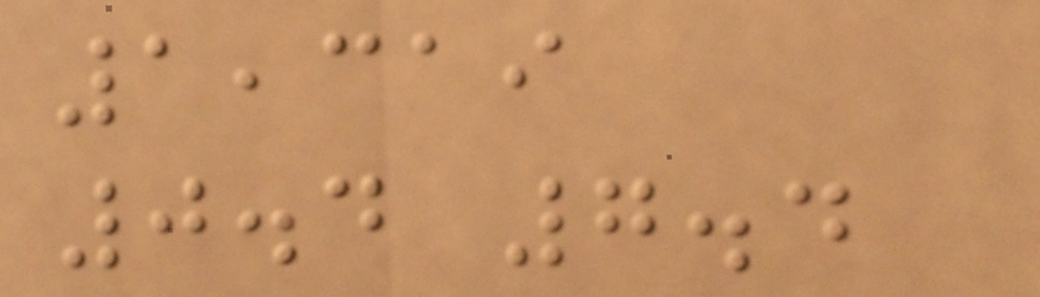1,319
0.4 7.4
